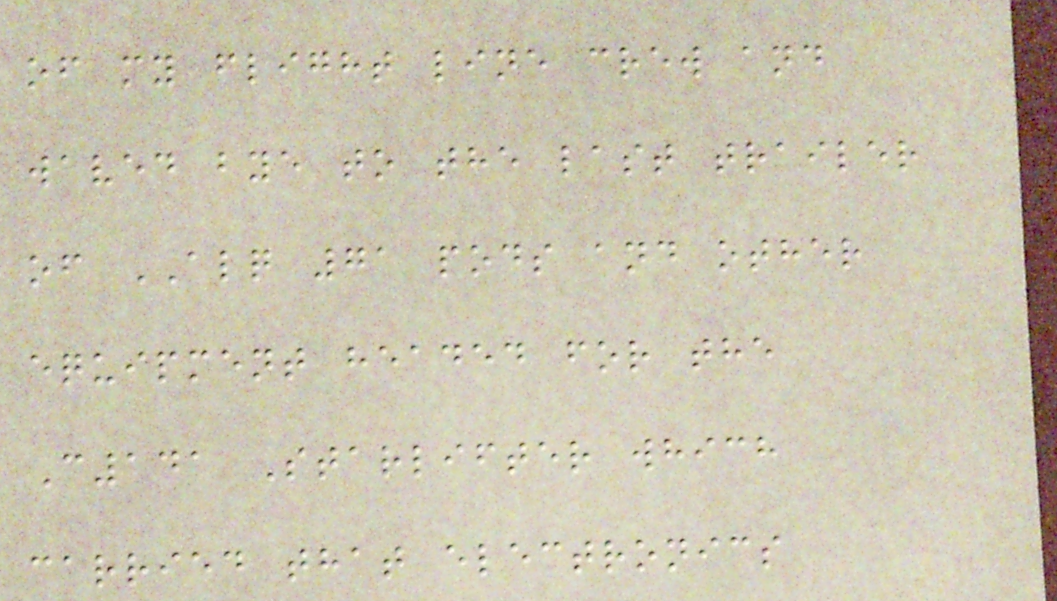of my flight line crew and
waved bye to the last trailer
of ALQ 71 pods and other
equipment headed for the
C141 Starlifter which
carried that electronics
